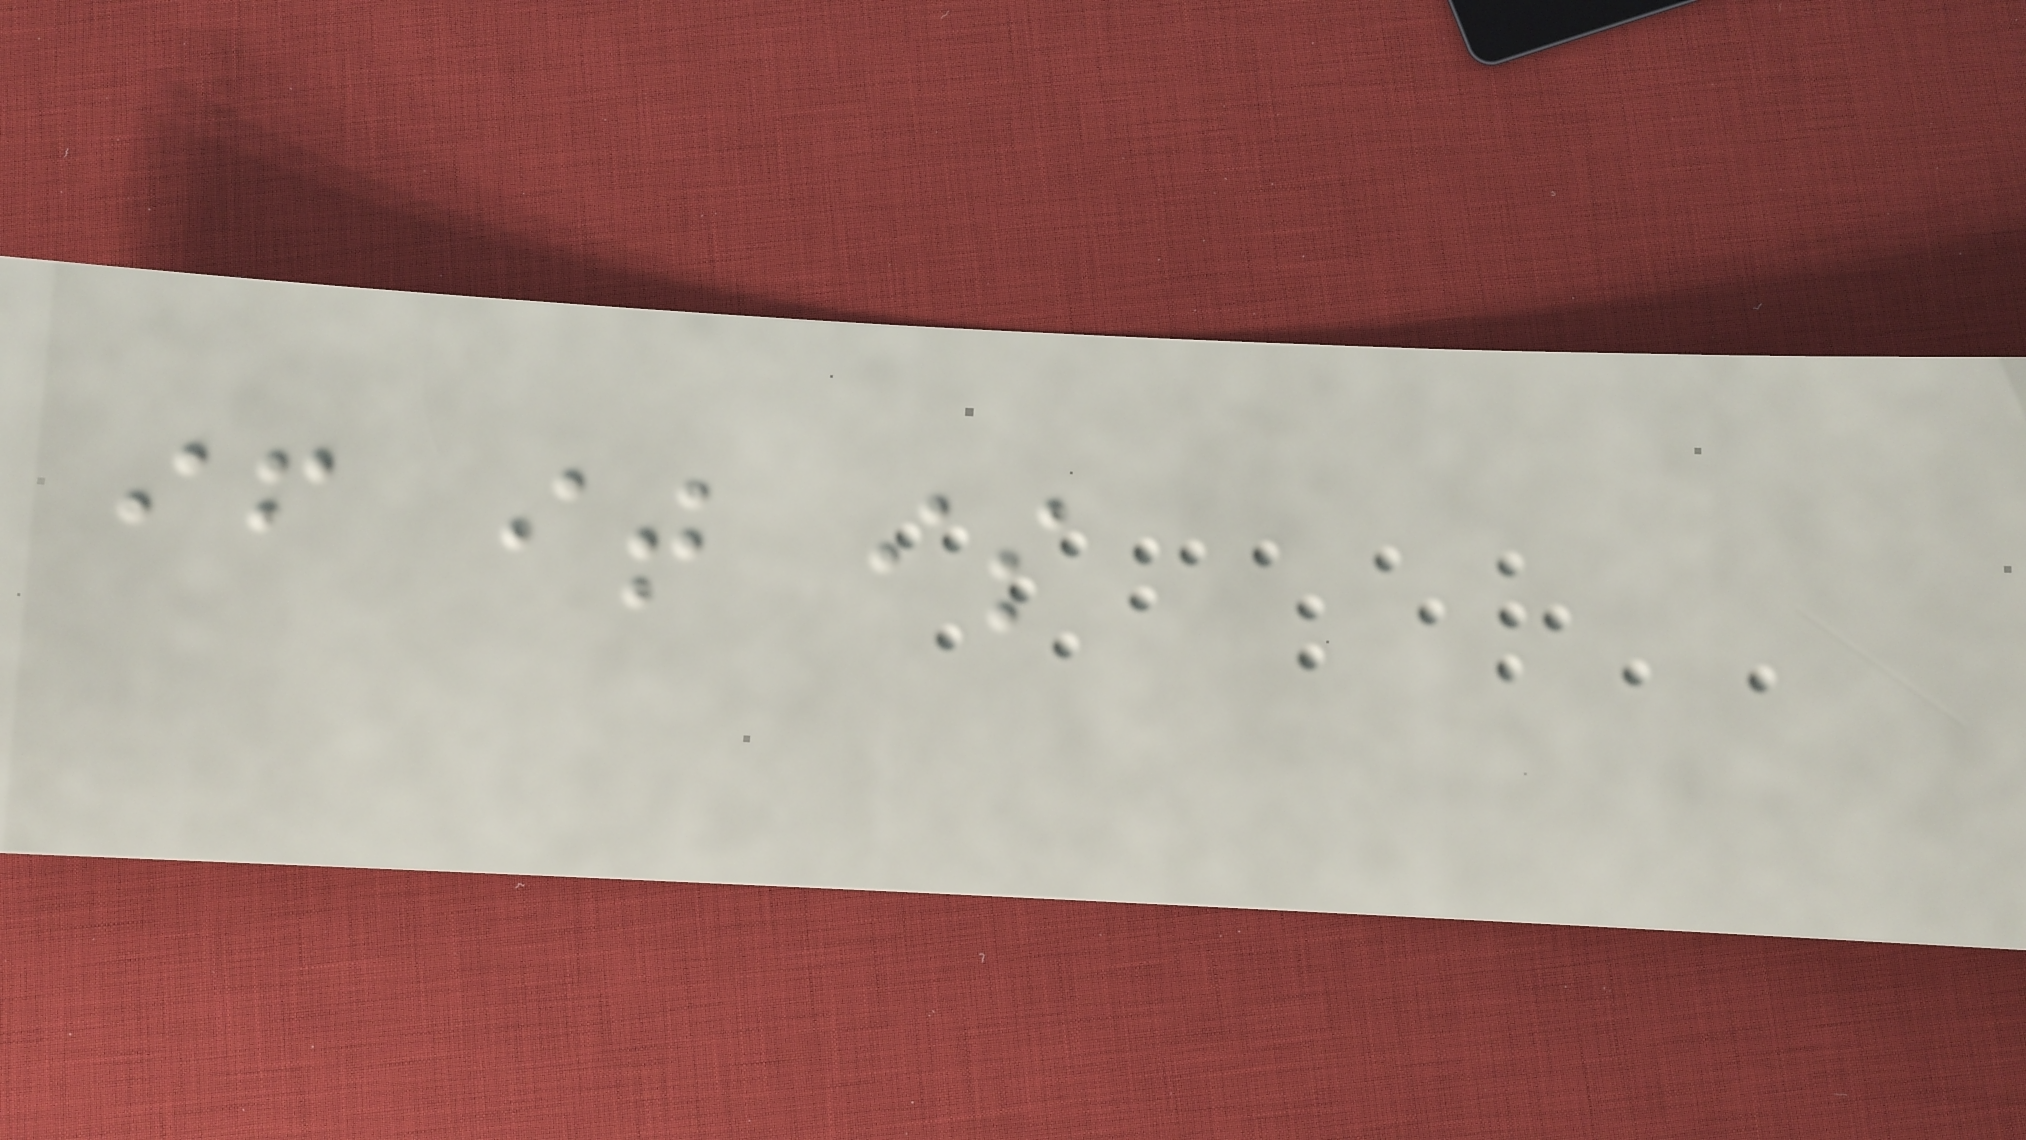if it is
